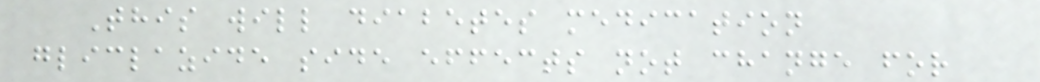This will diabetes medication
gliclazide side effects not change for
